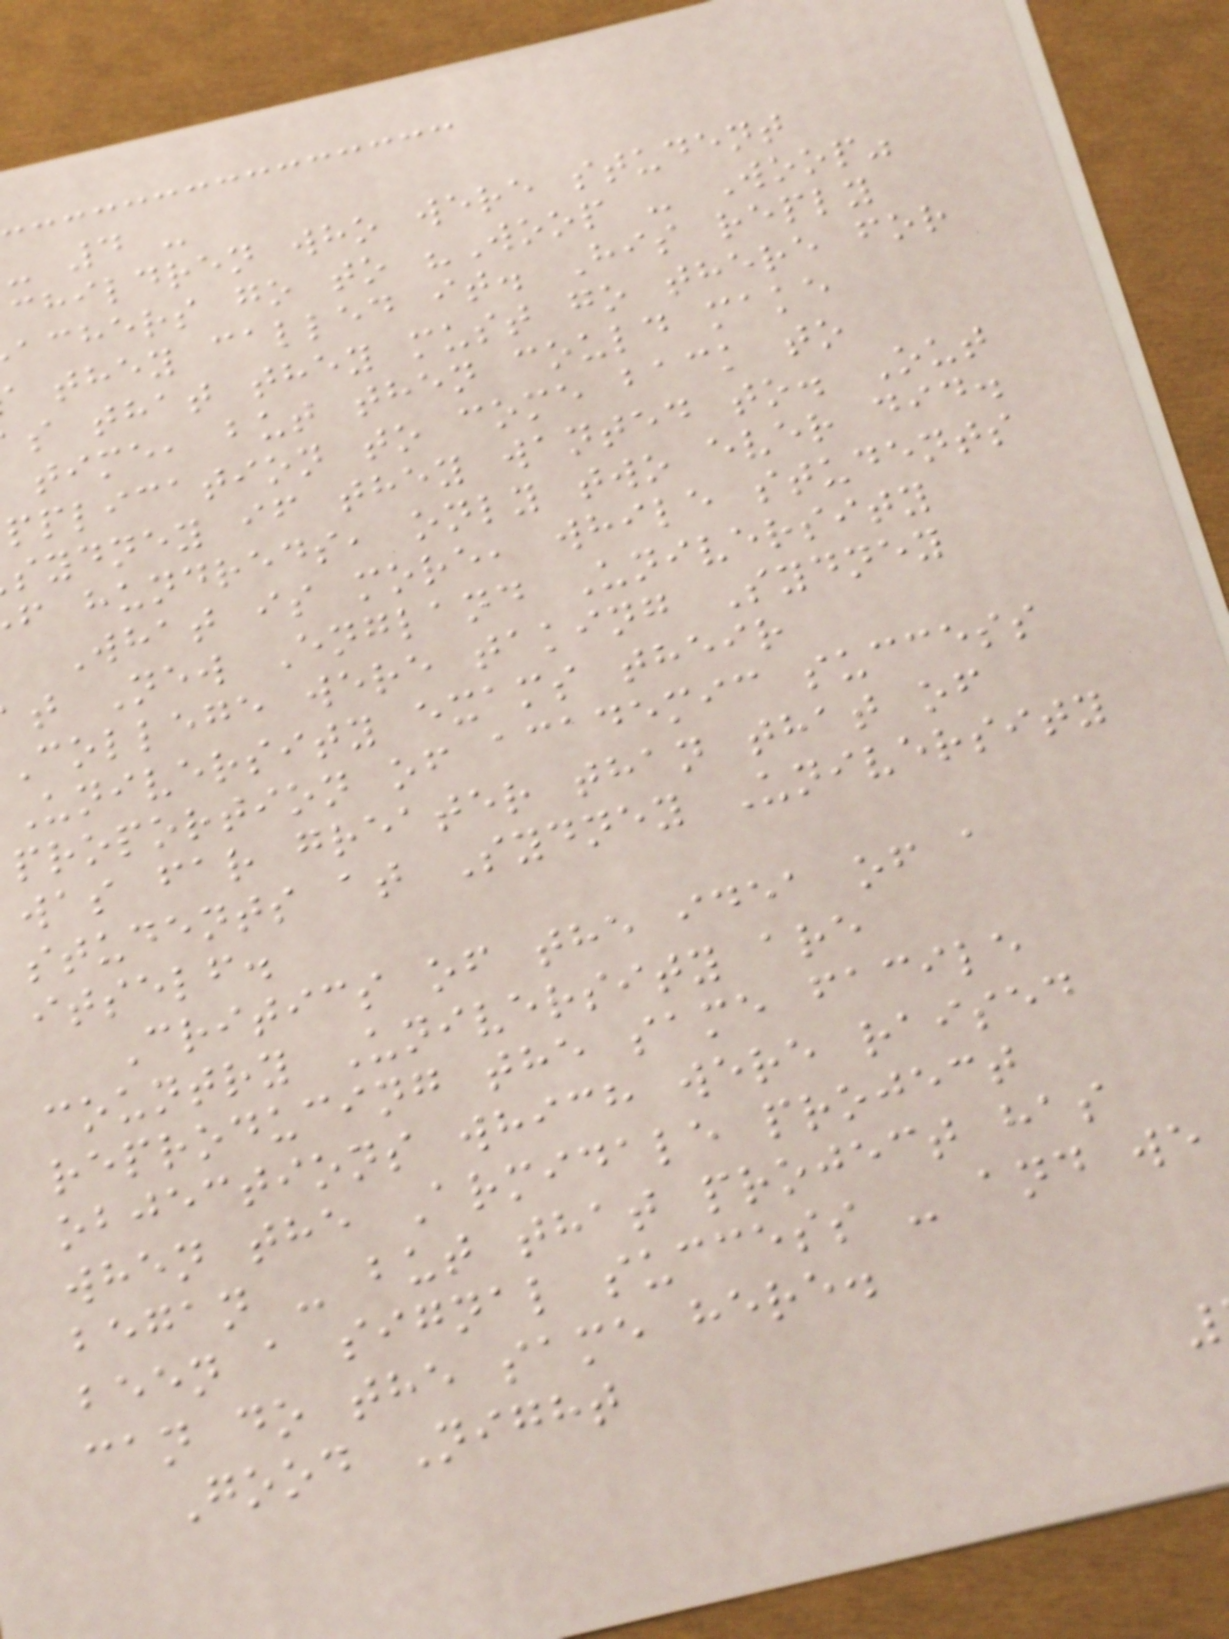- 4 -
children who were student
achers go to "Woop - Woop"
they called it. His reply
s that they must go there for
time, but then could make
pplication to come back to
sydney if they wanted to. Out
f hundreds, only two ever did.
What is more, while students
t New England University
College were taking Sydney
University exams their
proportion of academic success
was far greater than that of
students at Sydney University
itself.
Critics of the idea of a
country University are
reproducing the same facile
objections which were raised
when the Armidale project
began - but that project has
been a signal success - and we
can do the same here.
Good Night
